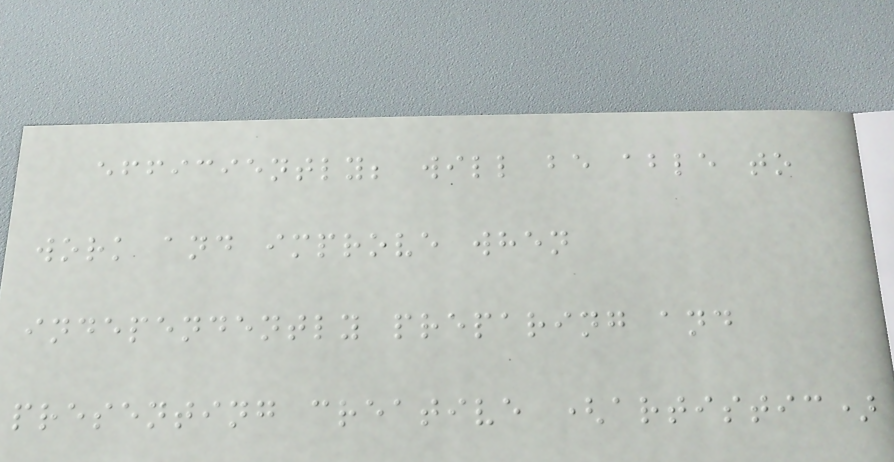efficiently; will be able to
work and improve when
independently preparing and
presenting creative (artistic)
